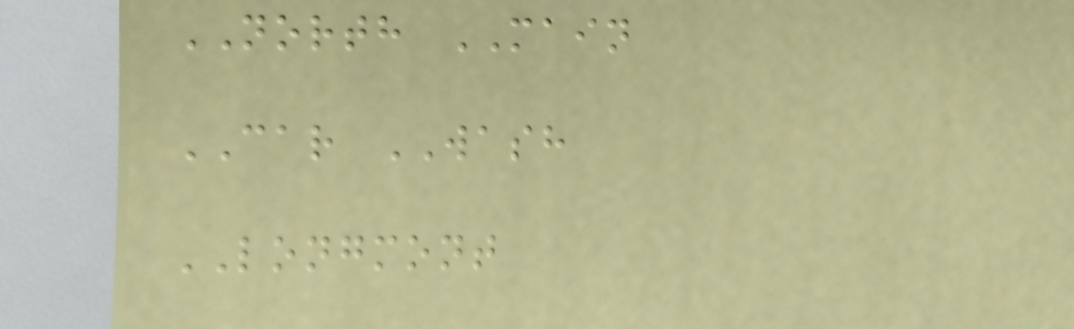NORTH MAIN
CAR WASH
LONGMONT
